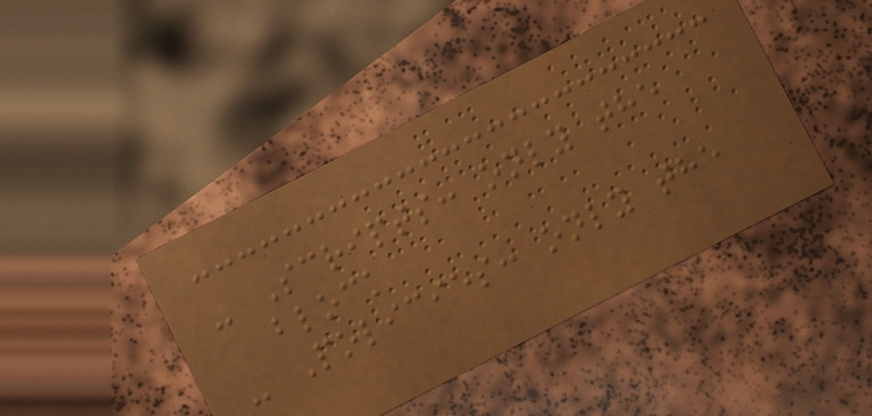- Scripts: only the
block
- Policies: only the
